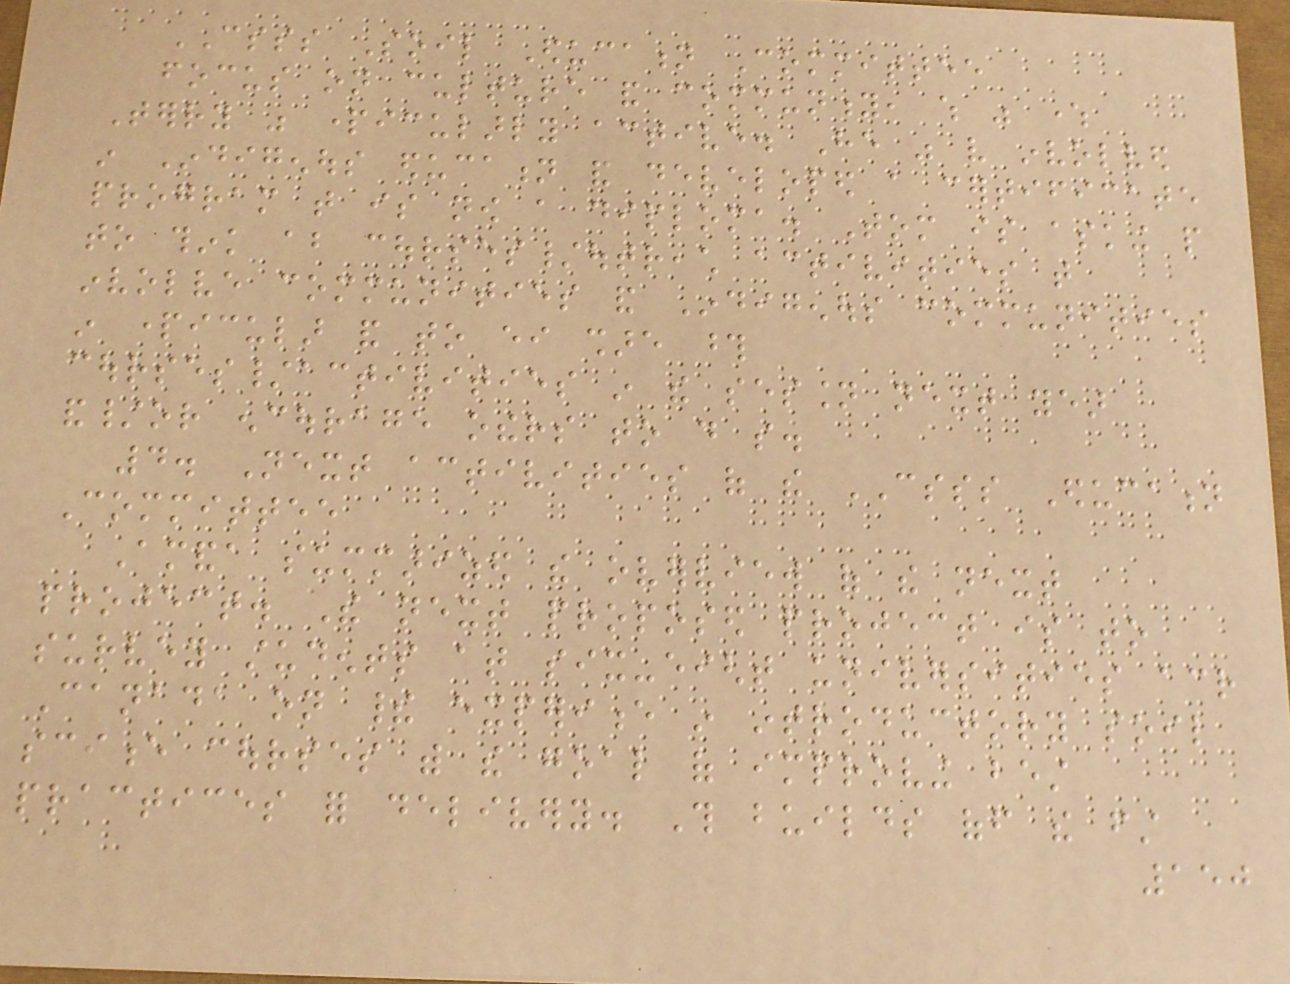CSSS Soil Education Committee
focus on culture and community, which was where
Terry was particularly active. He was very involved
in Indigenous education and developed a certificate
program that is now a diploma. Tom is asking people
to think about courses/outreach activities that
involve communities and Indigenous communities
in particular and to either share those
courses/activities in the session next year
and/or encourage others to do so.
4. Next activities of the CSSS Education
Committee
Amanda summarized the overview of the next
project. The next proposed project is to
survey students at six-eight universities across
Canada on their experience in introductory soil
science courses with the goal of improving best
practices for delivery. This builds off the first
150
